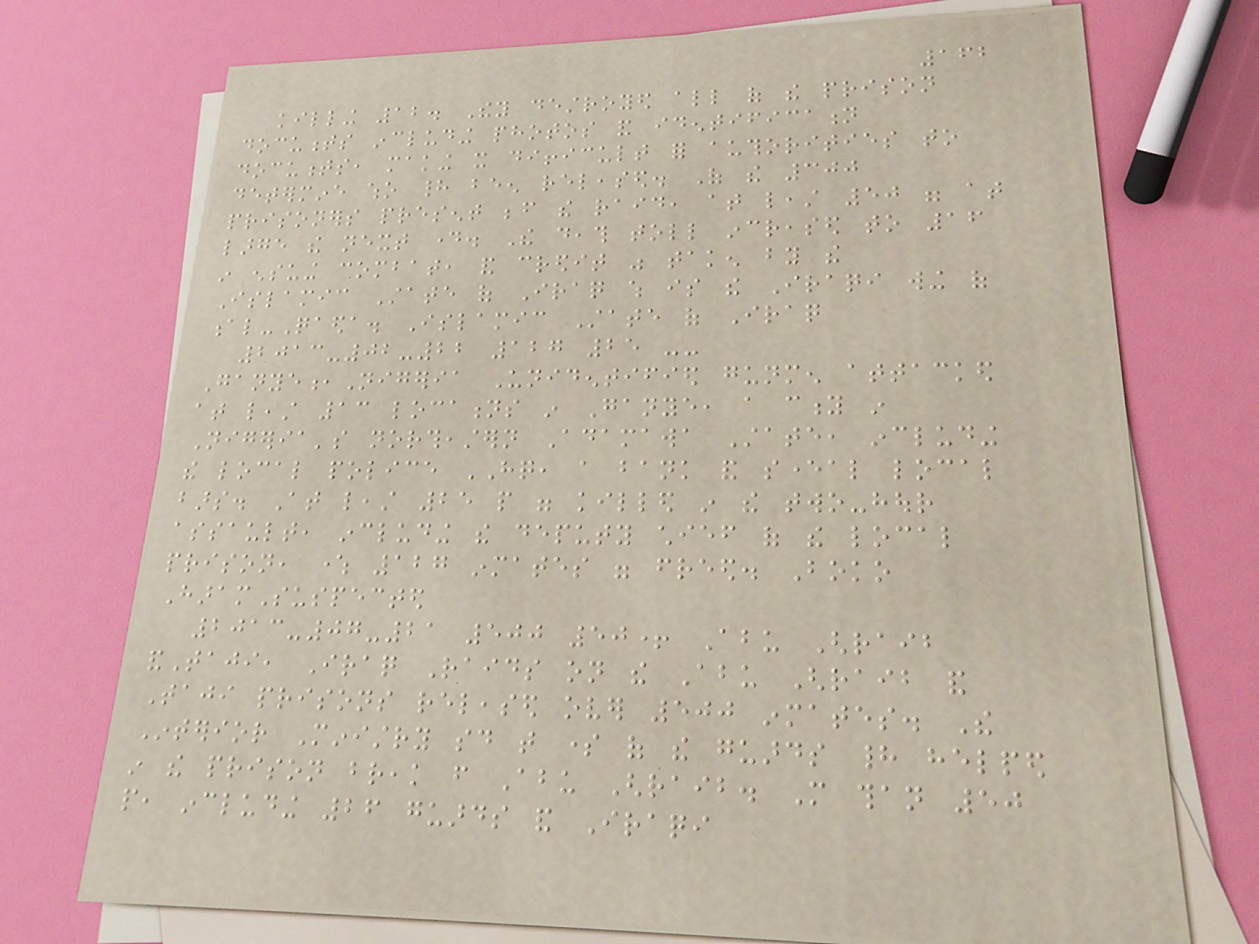162
killing 12. They destroyed all of the prison
documents including photos and identification
documents, making it difficult for authorities to
determine who had been released. Of the 300
prisoners present before the raid, at least 50 were at
large the next day. The death toll increased to 16
in ensuing combat, and credit was taken by the
Islamic State of Iraq which is the Iraqi wing of
al-Qaeda. Islamic State of Iraq
2013-02-22 127 25 --
Ganye,Nigeria Unidentified gunmen attacked
at least 13 locations in Ganye, a city in
Nigeria's northeastern Adamawa State, including
the local police HQ, a bank and several local
bars. At least 25 people were killed in the two-hour
assault, including the deputy chief of the local
prison, where 127 inmates were freed. Boko
HaramSuspected
2013-07-21 500 50+ Abu Ghraib
andTaji, Iraq Raids on the Abu Ghraib and
Taji prisons released over 500 inmates. The
Interior Ministry said that some of the guards had helped
in the prison break from Abu Ghraib. More than 50
people, including 26 guards and Iraqi
